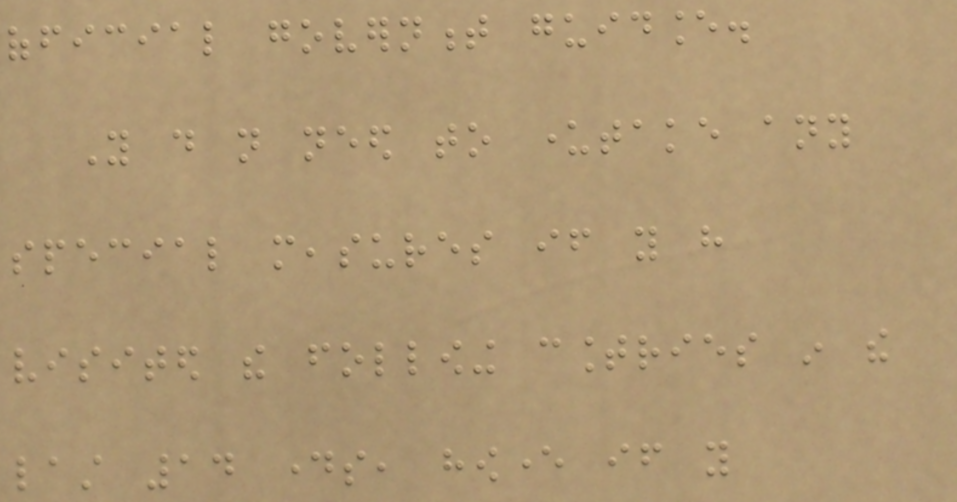official government guidance.
You do not need to undertake any
special measures if you have
visited the following countries in the
last 14 days, however if you
